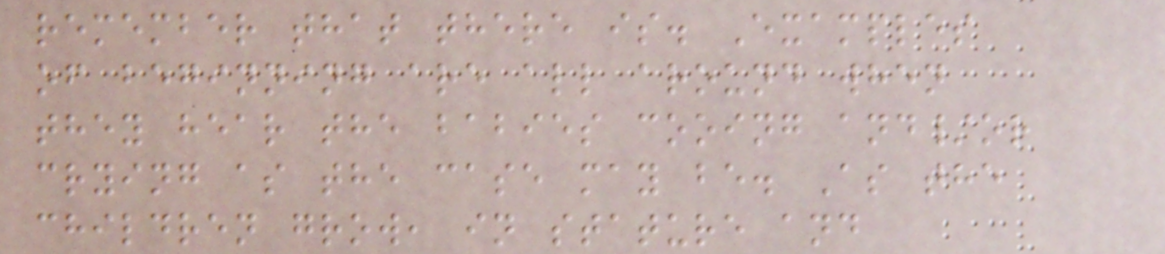remember that there is. Examples
of beginning are all around when
they hear the babies cooing and/or
crying as the case may be. As the
children grow, in stature and
